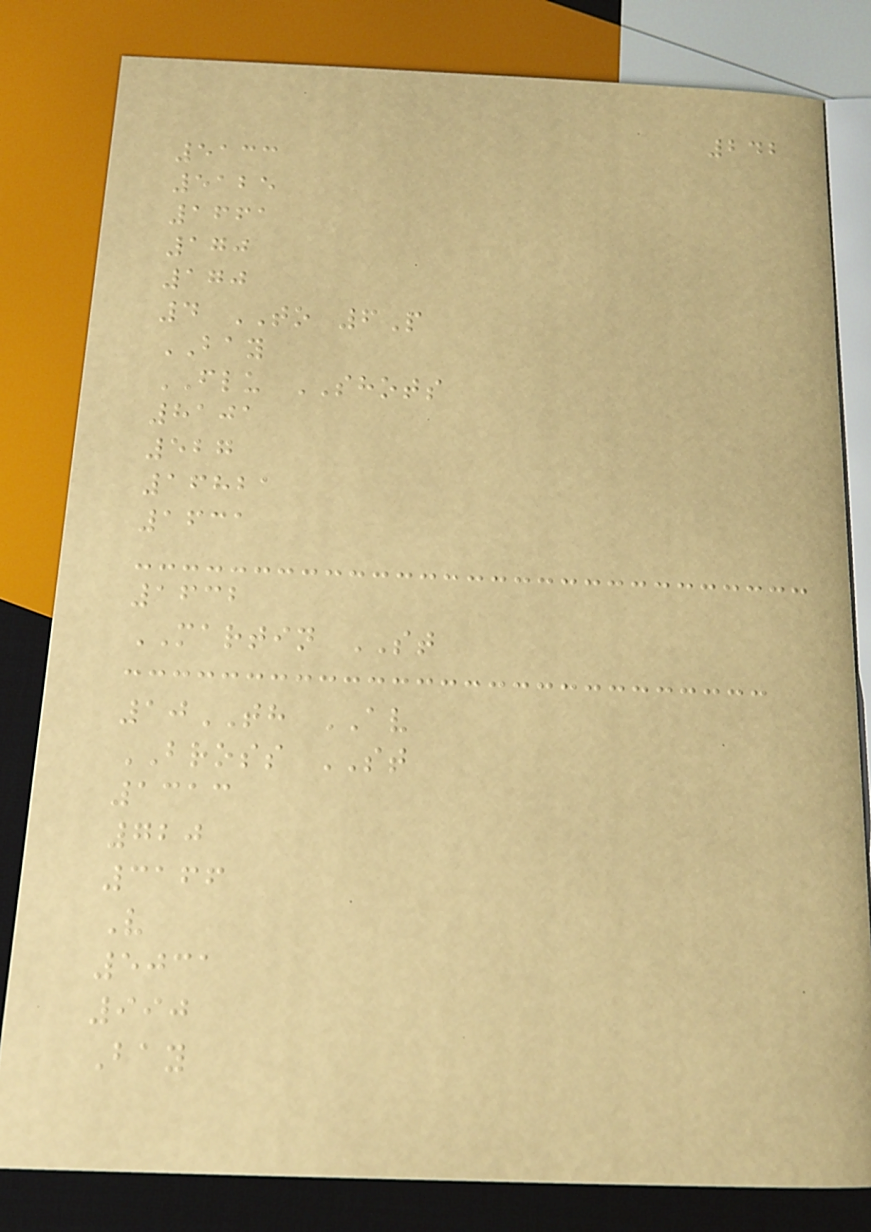242
5133
5125
1661
170
170
4 TO 6P
BAY
FLU SHOTS
8101
527
16821
1631
1632
MARTIN ST
10TH AV
BROSS ST
1313
720
3166
V
5031
990
Bay
